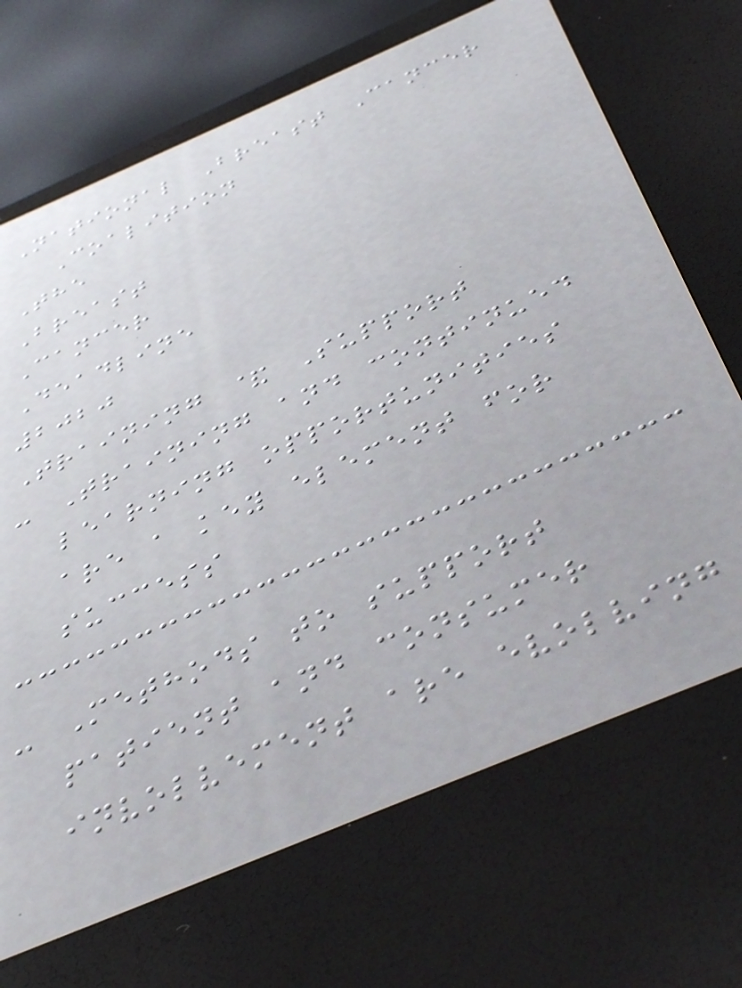National Breast Cancer
Coalition
The
Breast
Cancer
Deadline
2020
Training & Support
- Training and continued
learning opportunities
are a key element for
success
- Methods to support
patient and consumer
involvement are evolving
